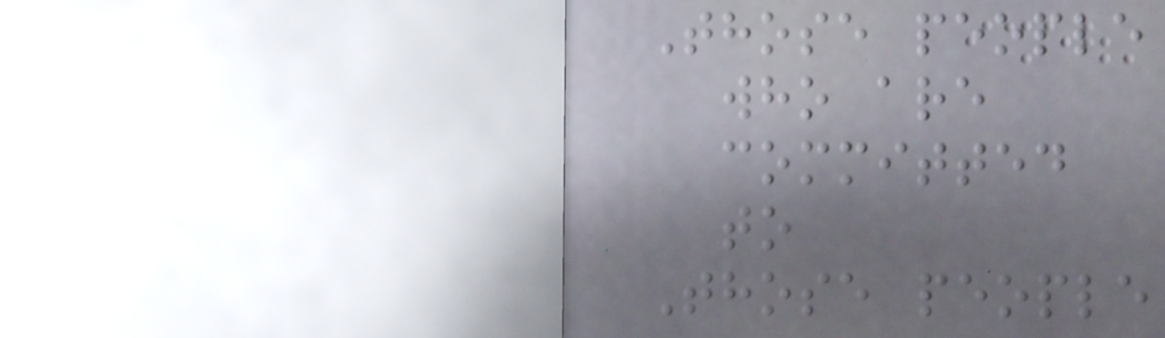Those people
who are
committed
to
Those people
